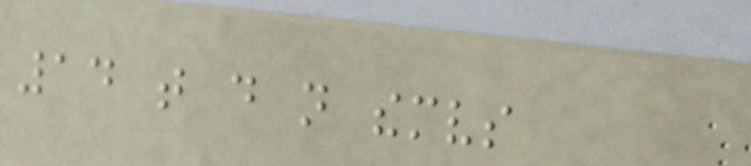14 that do not themselves
